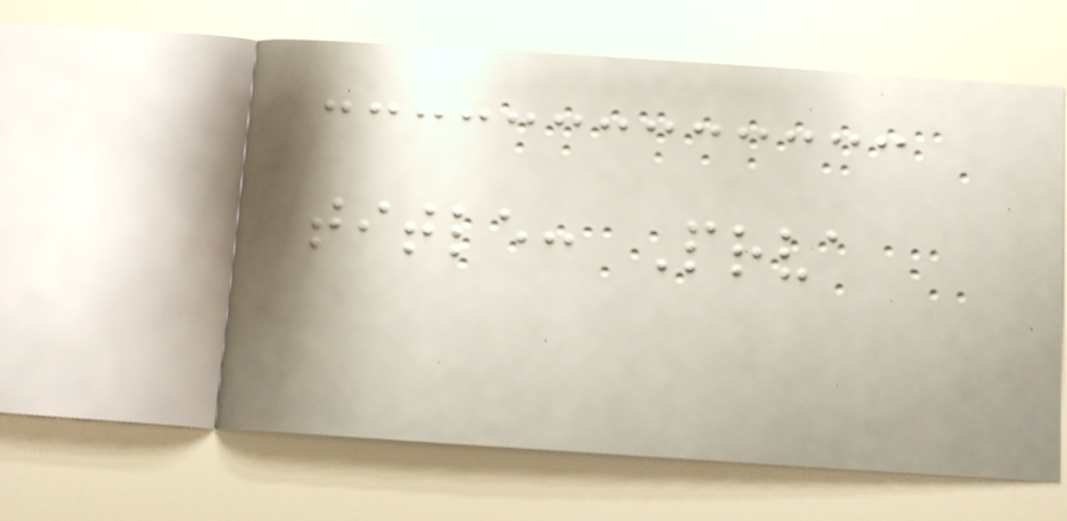title: Prva
